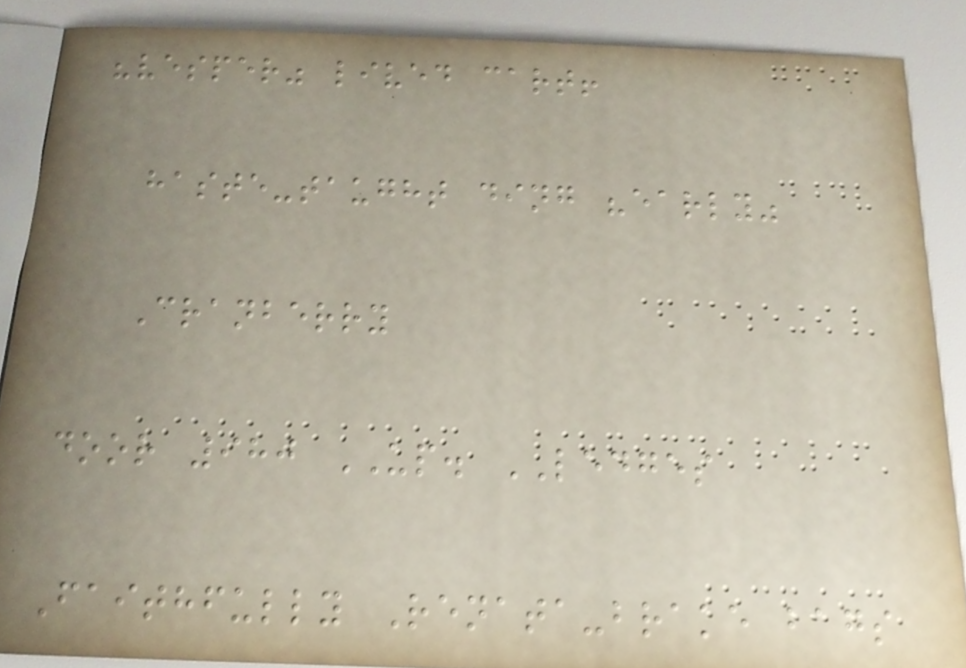"vesper" lived cart!
haste-taught ding "early"
Cranberry
door 980 UP. LEDGES
Faithfully Renata-brake bags
